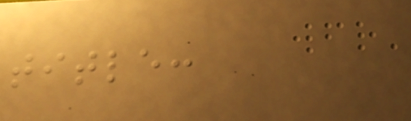title:
